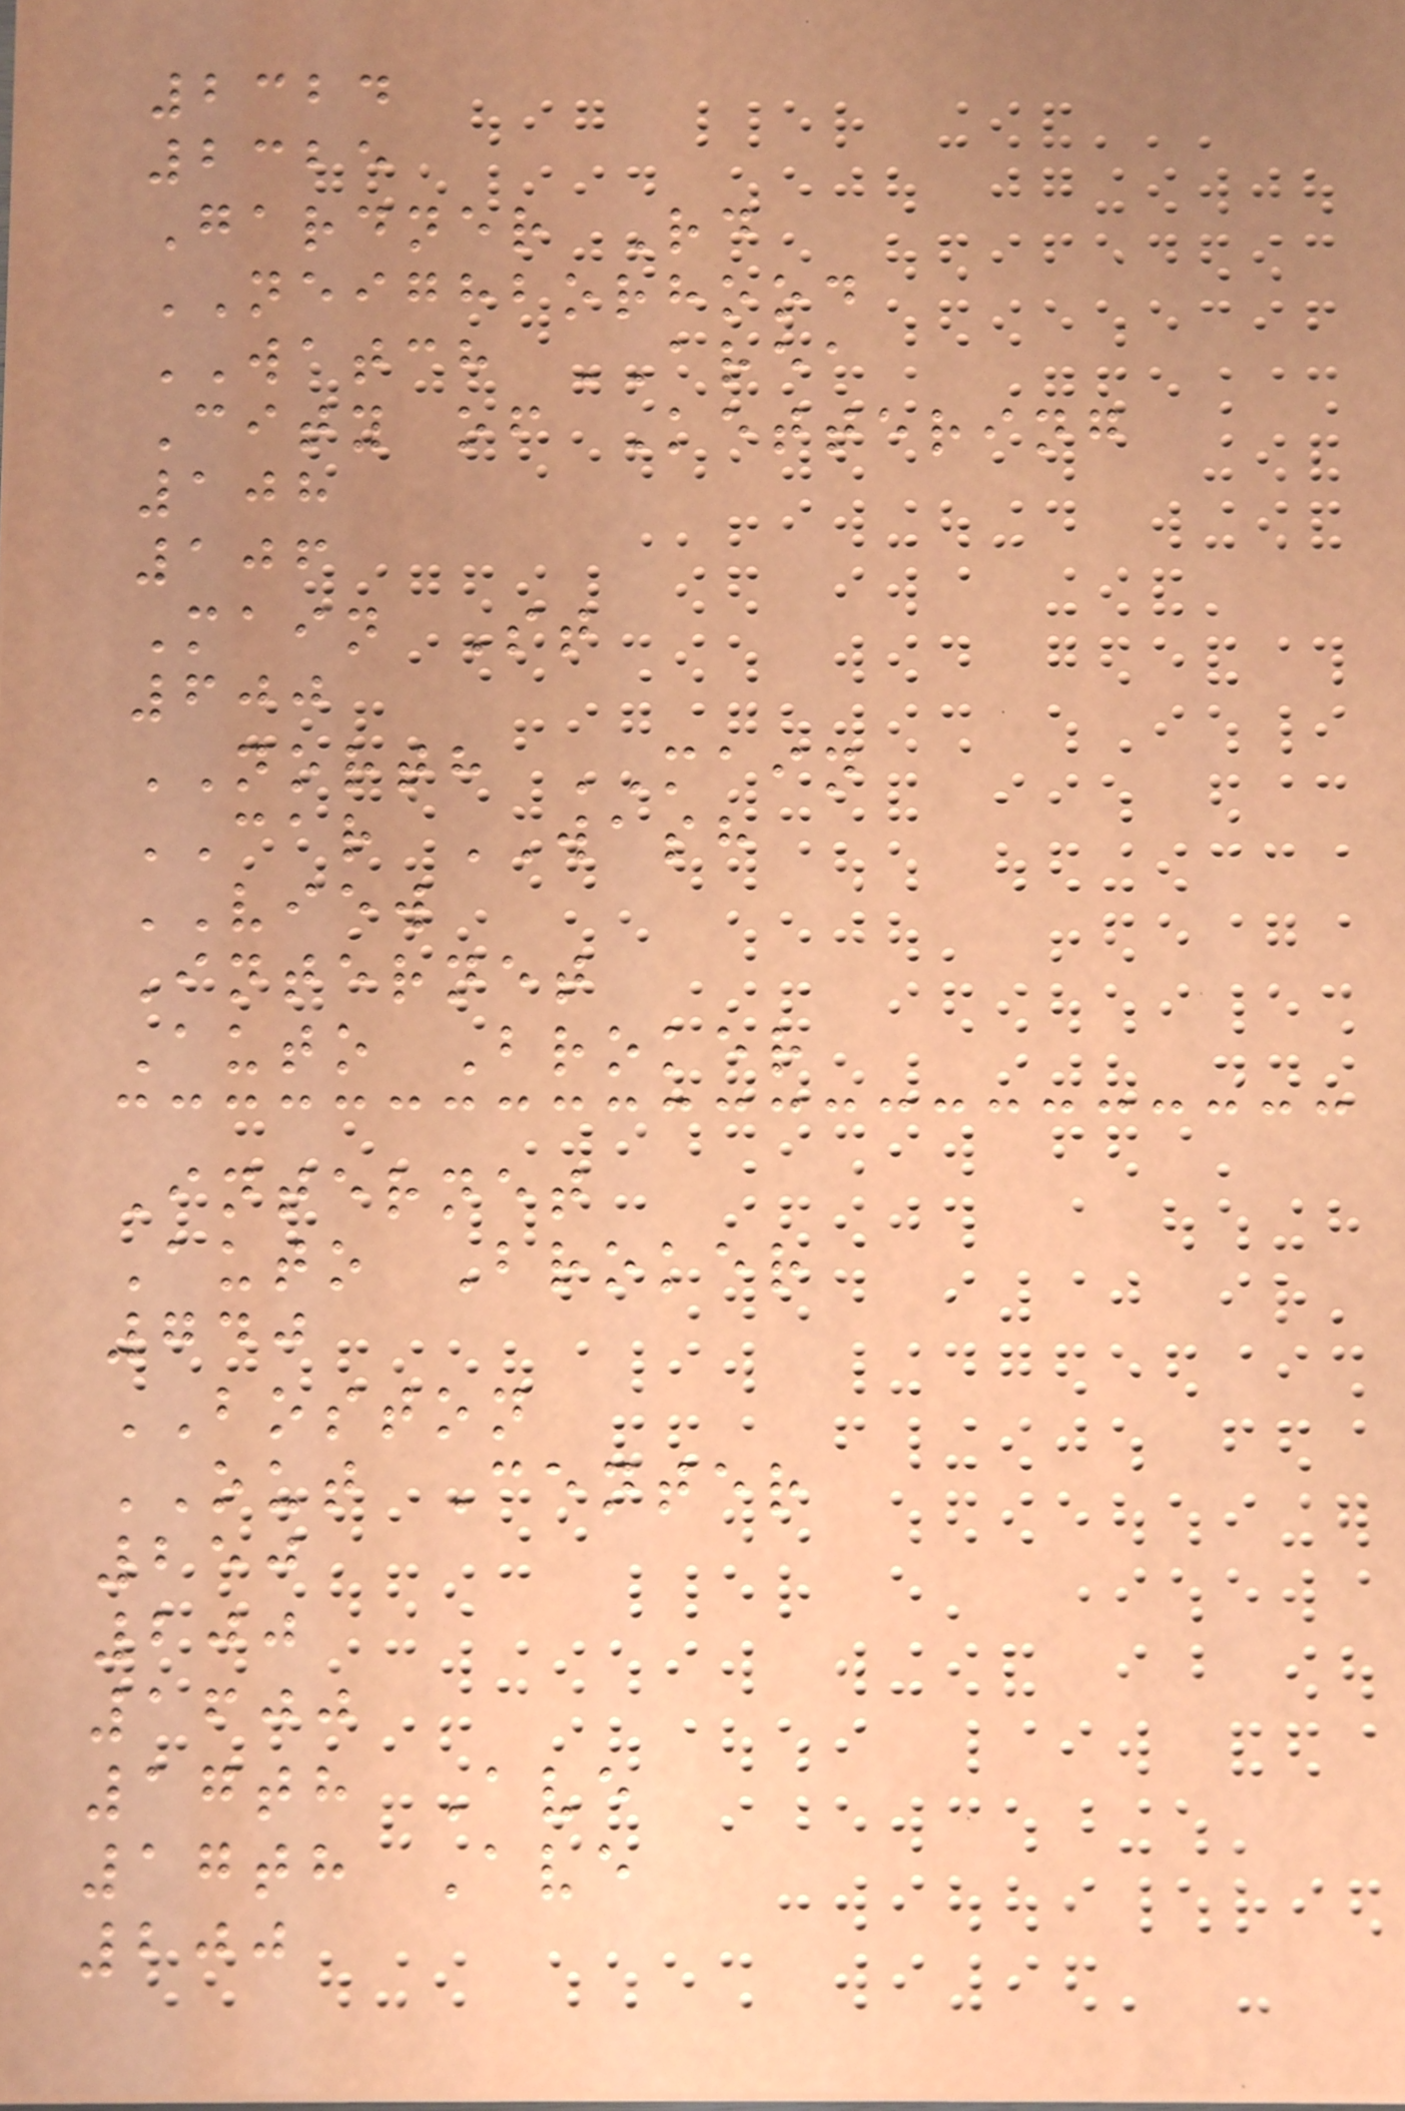2324
2325
Gardner Rd
NEIGHBORHOOD
WATCH AREA
City of Kettering
108
106
Main St
600
NORTH MAIN
CAR WASH
VIEW
Internet
Auto Broker
Internet
Auto Broker
740
BOSTON
OUT Center
250
200
1600
17th Ave
17th Ave
200
